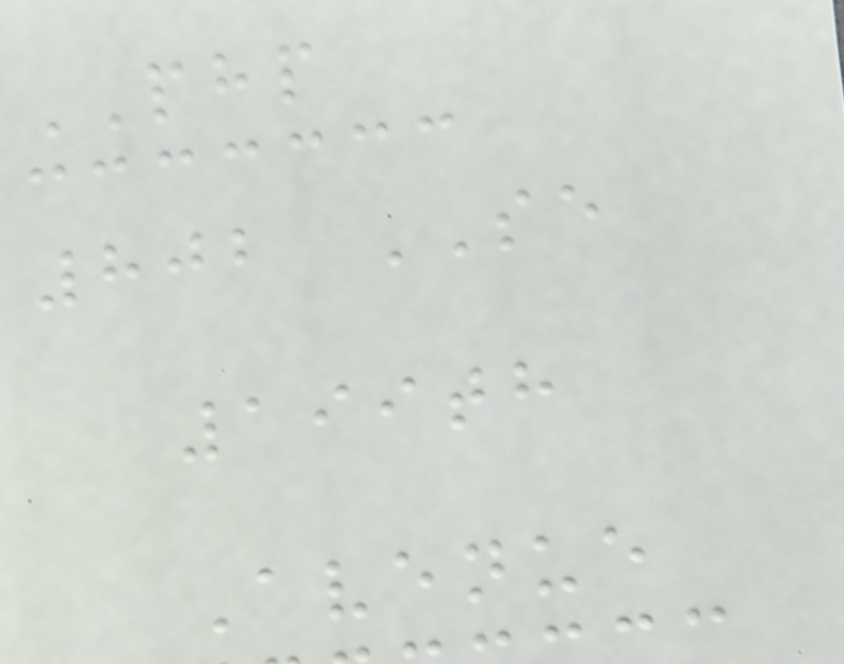PHP
802 SE
199th
Avenue
